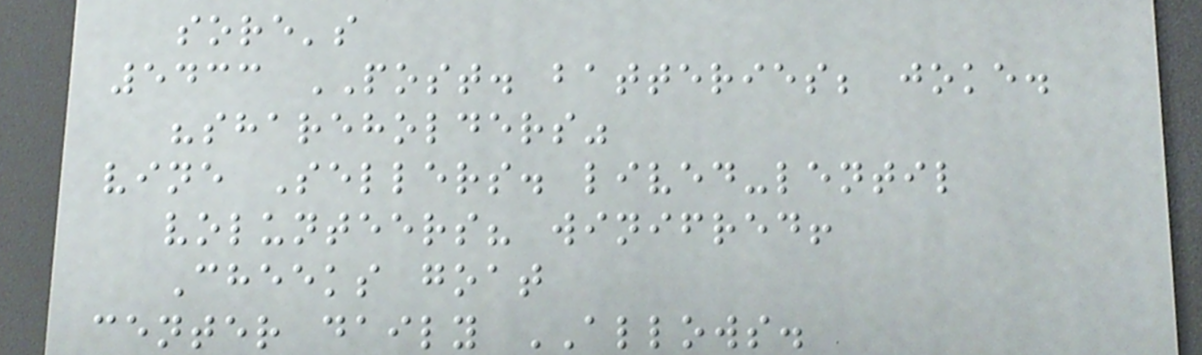sore's
5433 POST. batteries; joke.
"shareholders"
vine Sellers. lived-lentil
volunteers? winifred!
Cheeks goat
center daily ALLOWS.
